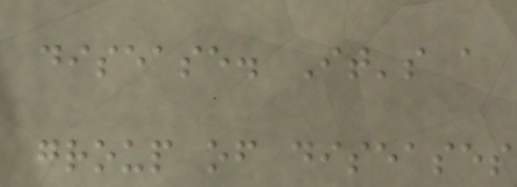disease. It's a
group of diseases
